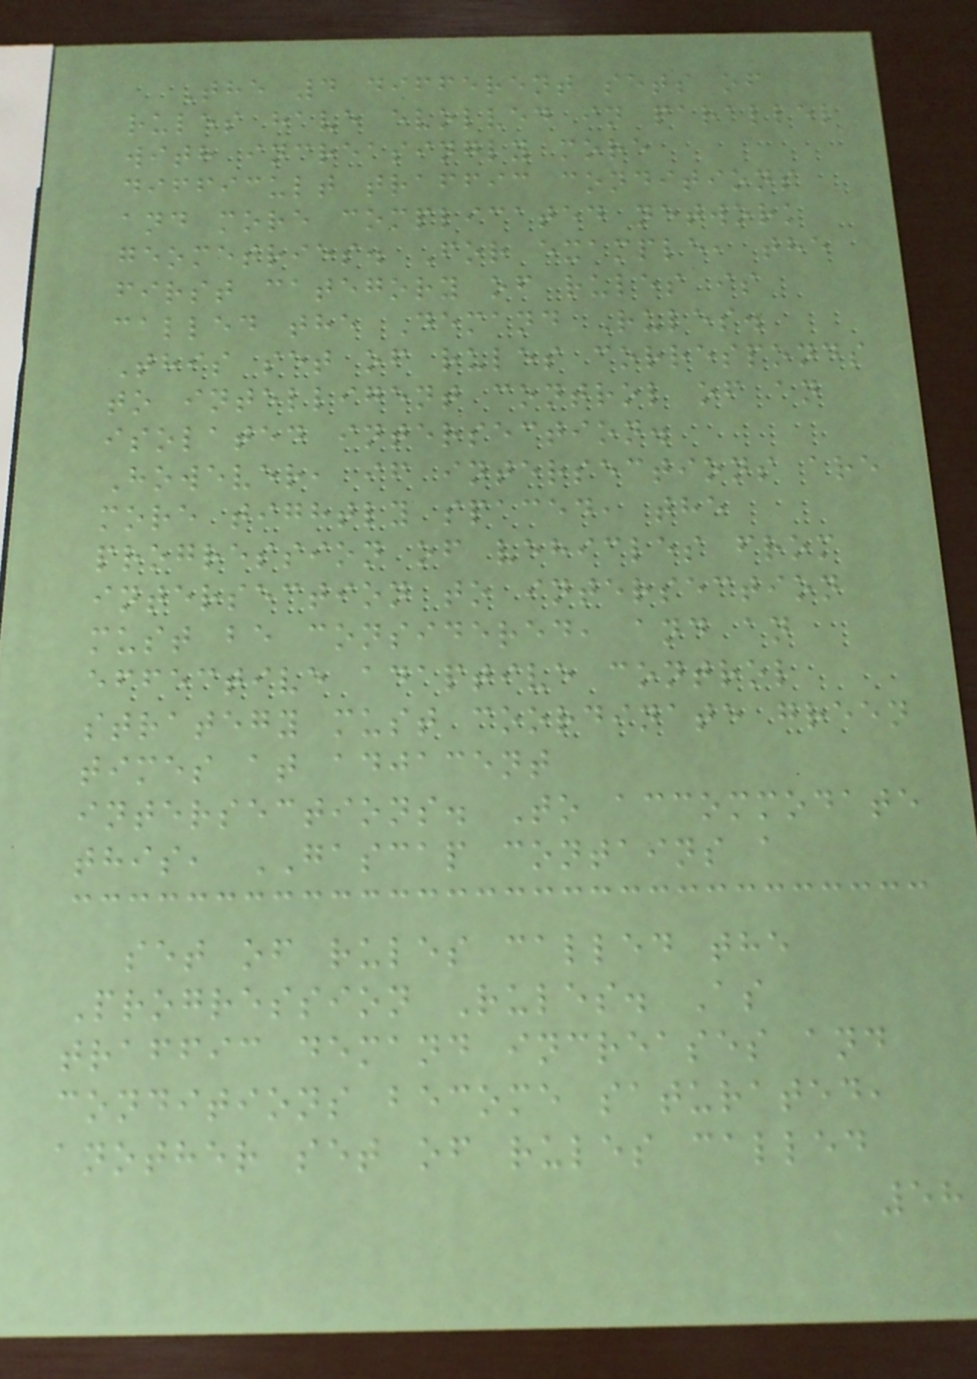The 4 different sets of
rules have evolved in parallel
with increasingly more
difficult traffic conditions
and more complicated network
geometries. For example, the
first category of rules is
called the Demand Rules.
This set of rules corresponds
to intelligent control of an
isolated intersection.
However, if intersections are
more tightly spaced, the
progression of vehicles from
intersection to intersection
must be considered, and an
effective adaptive control
strategy must coordinate green
times at adjacent
intersections. To accommodate
this, GASCAP contains a
set of rules called the
Progression Rules. As
traffic demand increases and
conditions become saturated,
another set of rules called
58
